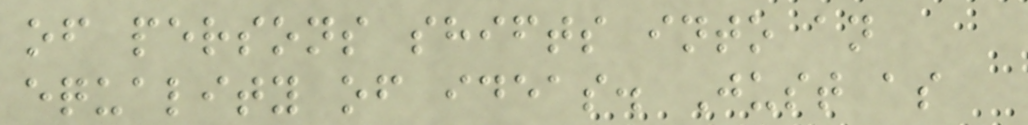of persons shifts into an
equality of ideas. Just as
